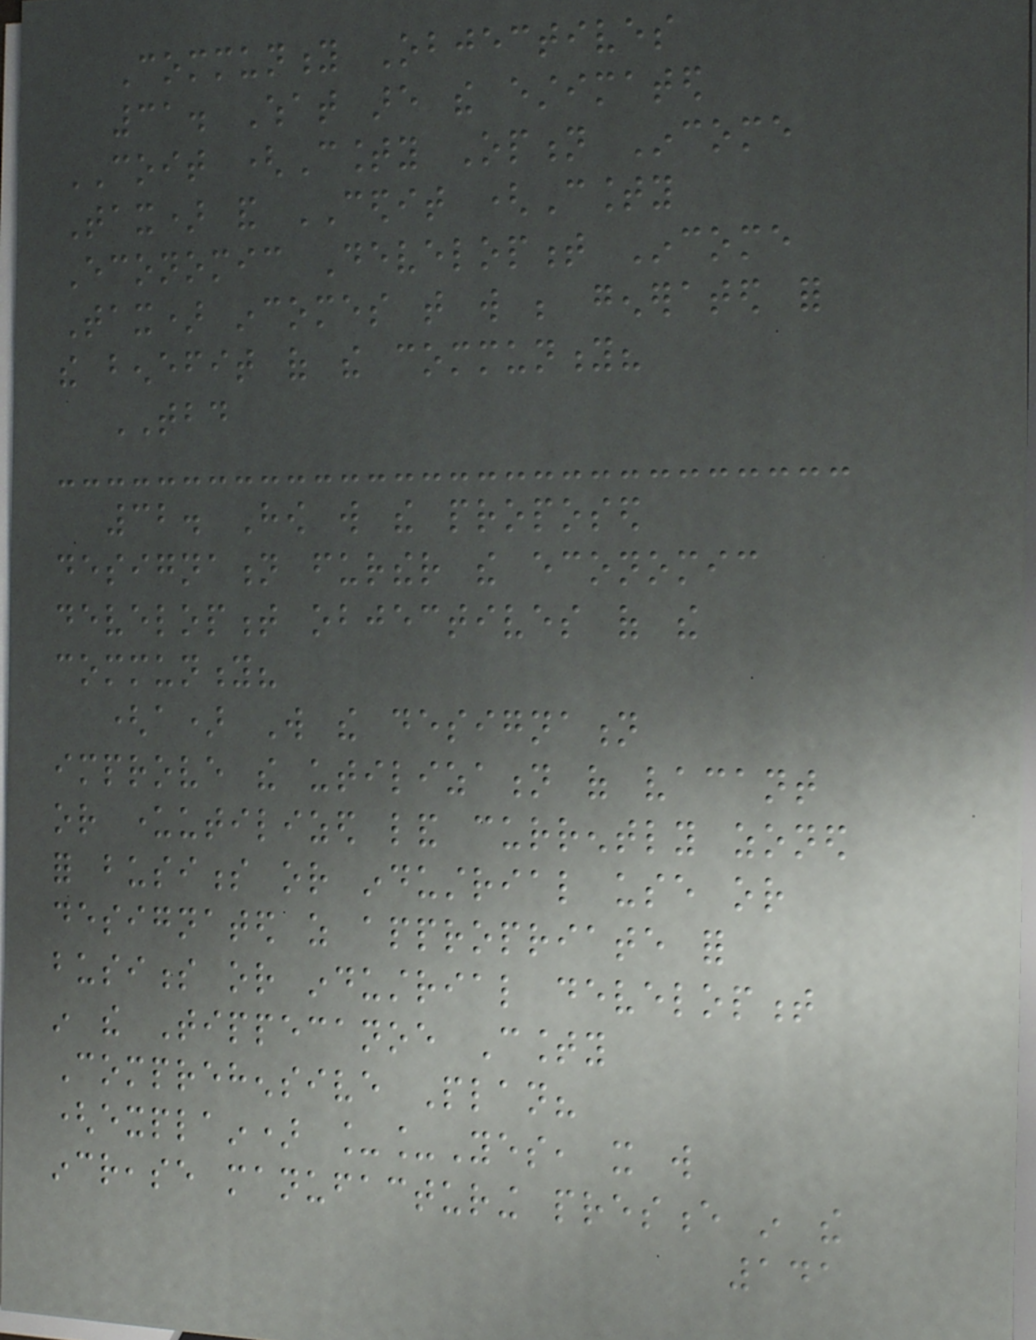Community Objectives
31. What are the estimated
COIT (County Option Income
Tax) and CEDIT (County
Economic Development Income
Tax) incomes that will be generated for
the benefit of the community?
TBD
32. How will the proposed
designation further the economic
development objectives of the
community?
(a) Will the designation
improve the utilization of vacant
or underutilized land currently zoned
for business or industrial use or
designated as appropriate for
business or industrial development
in the Tippecanoe County
Comprehensive Plan?
(explain) __Yes, it will
increase manufacturing presence in the
141
